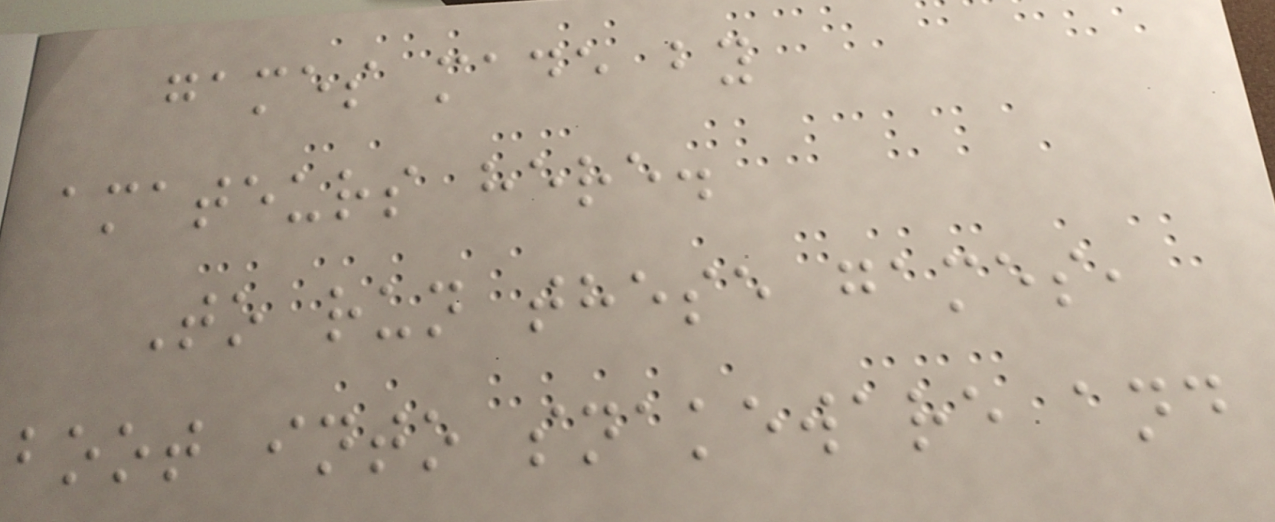games made by
amateurs here.
To run these games,
boot into snakeware and
